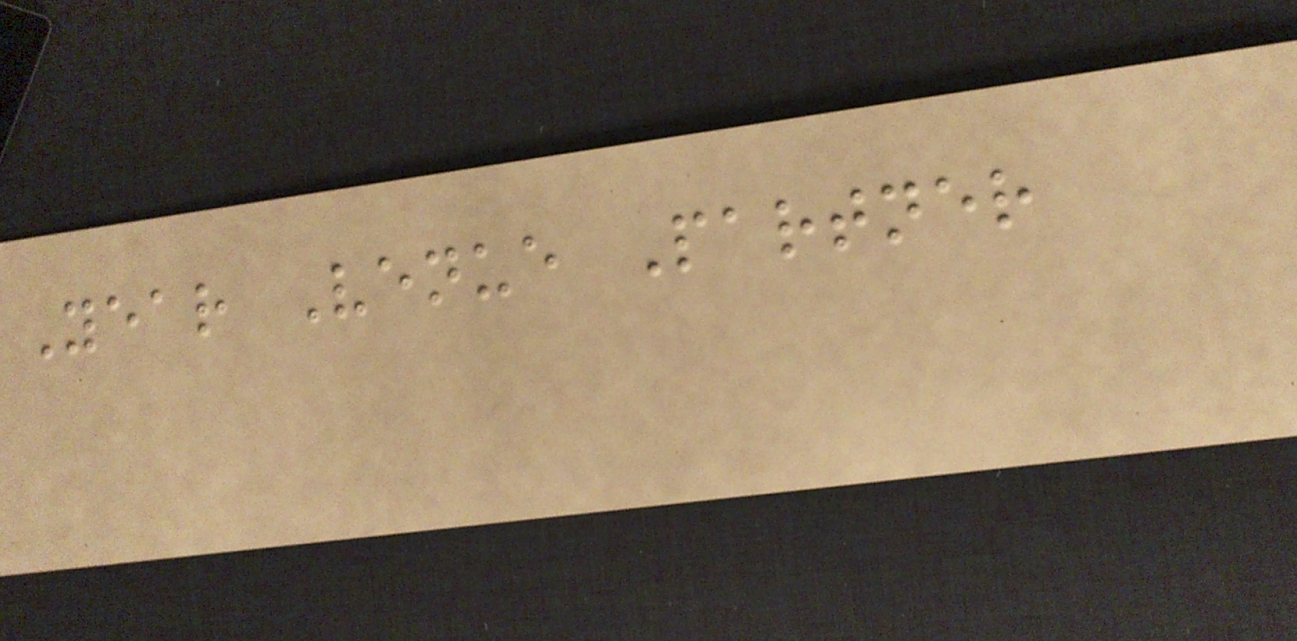Year Venue Partner
